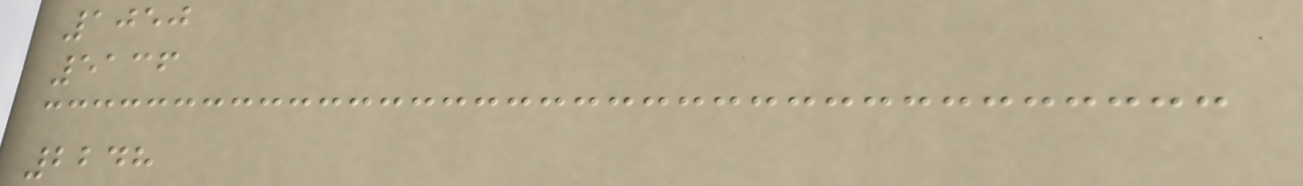1050
5136
2248
